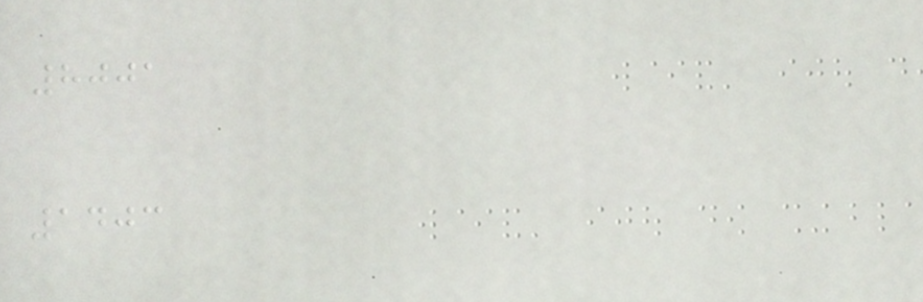8001
1403
